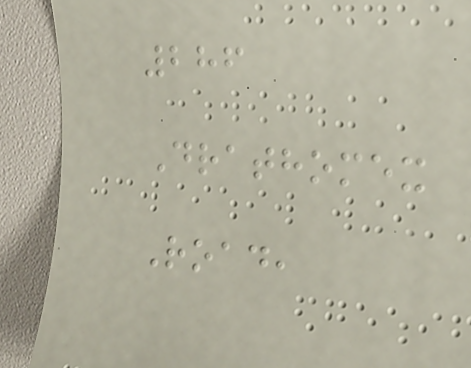286
Drathomex
Road,
